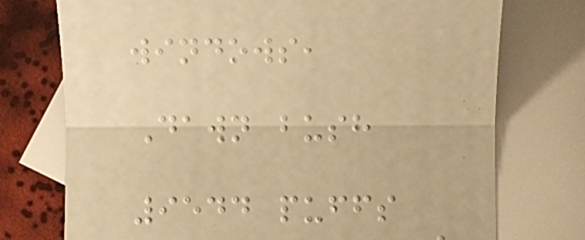windows,
Dawn bush
9544 puffs
